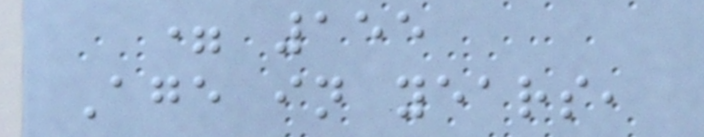= 155
Age in years,
